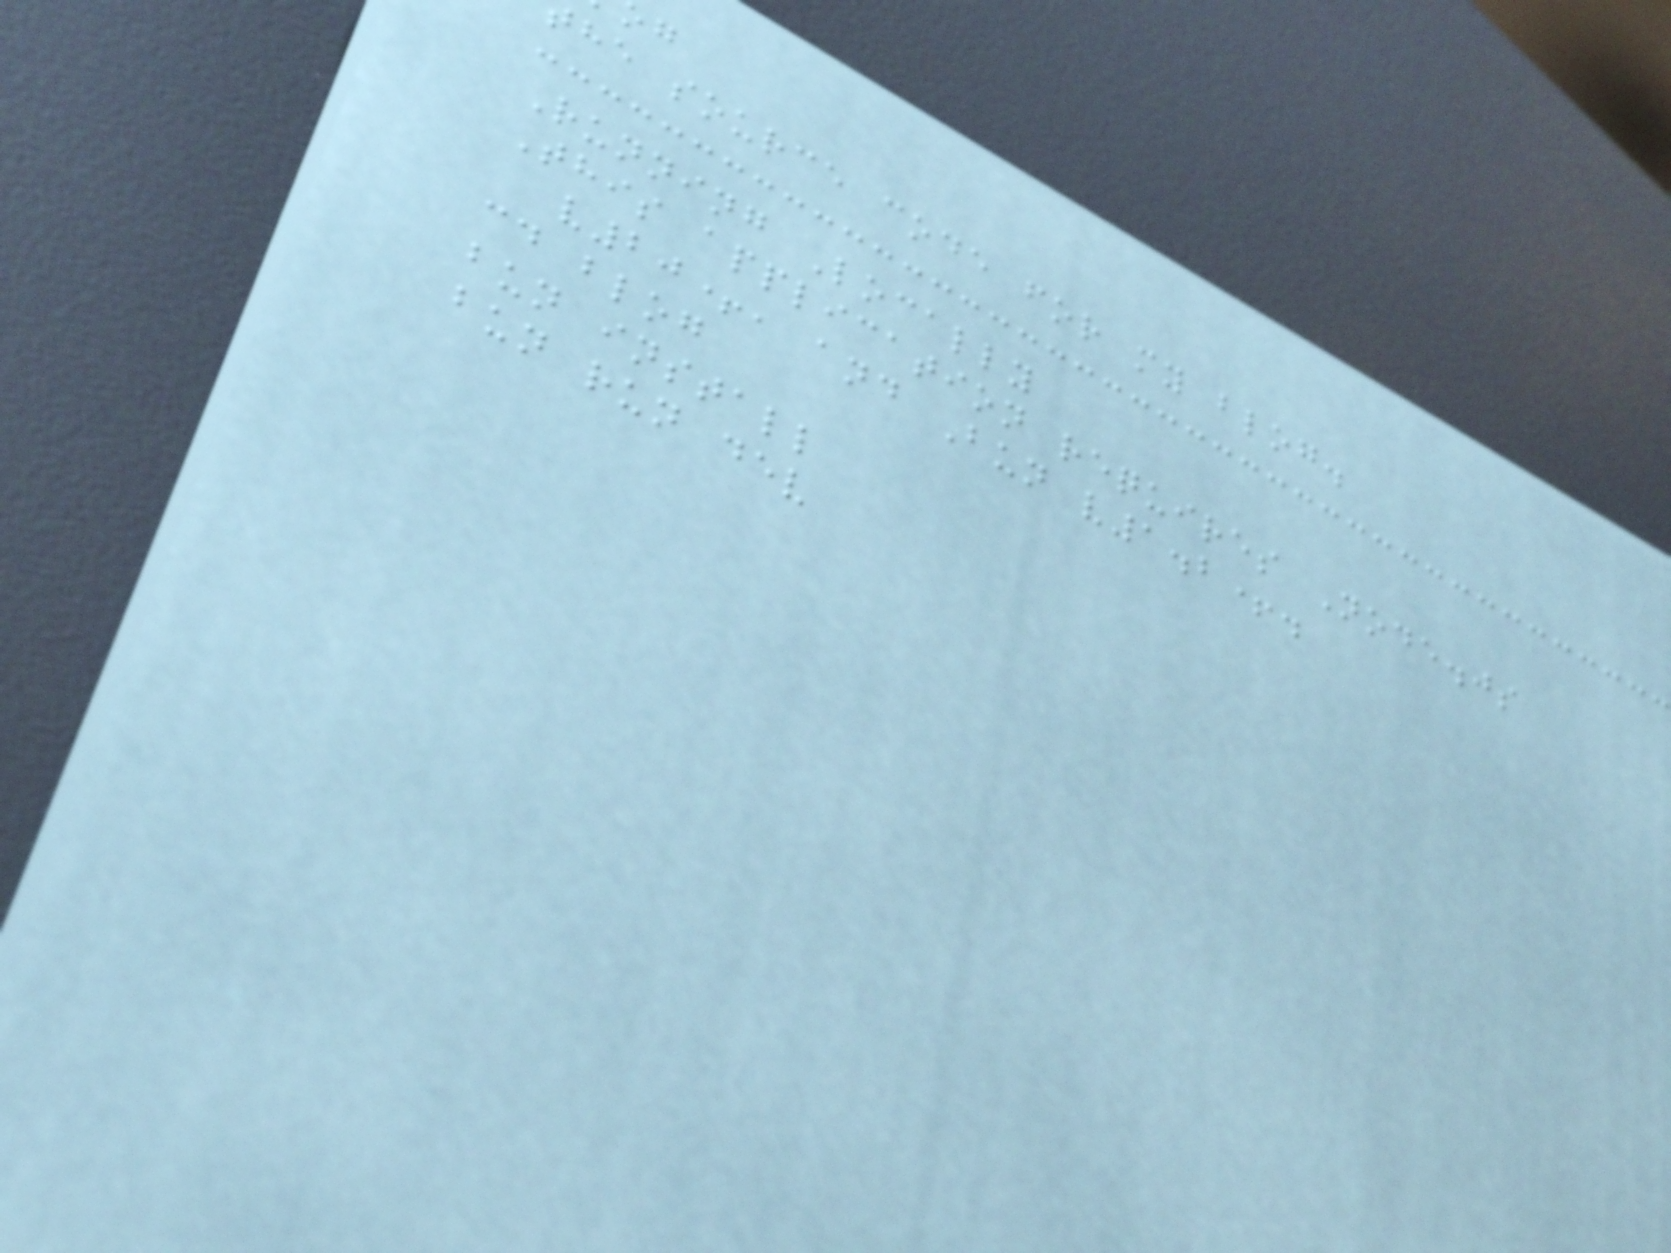the source code for my blog.
Running Locally
This application requires Node.js
v20+, and Bun v1.2+.
cd blog
bun install
bun run dev
